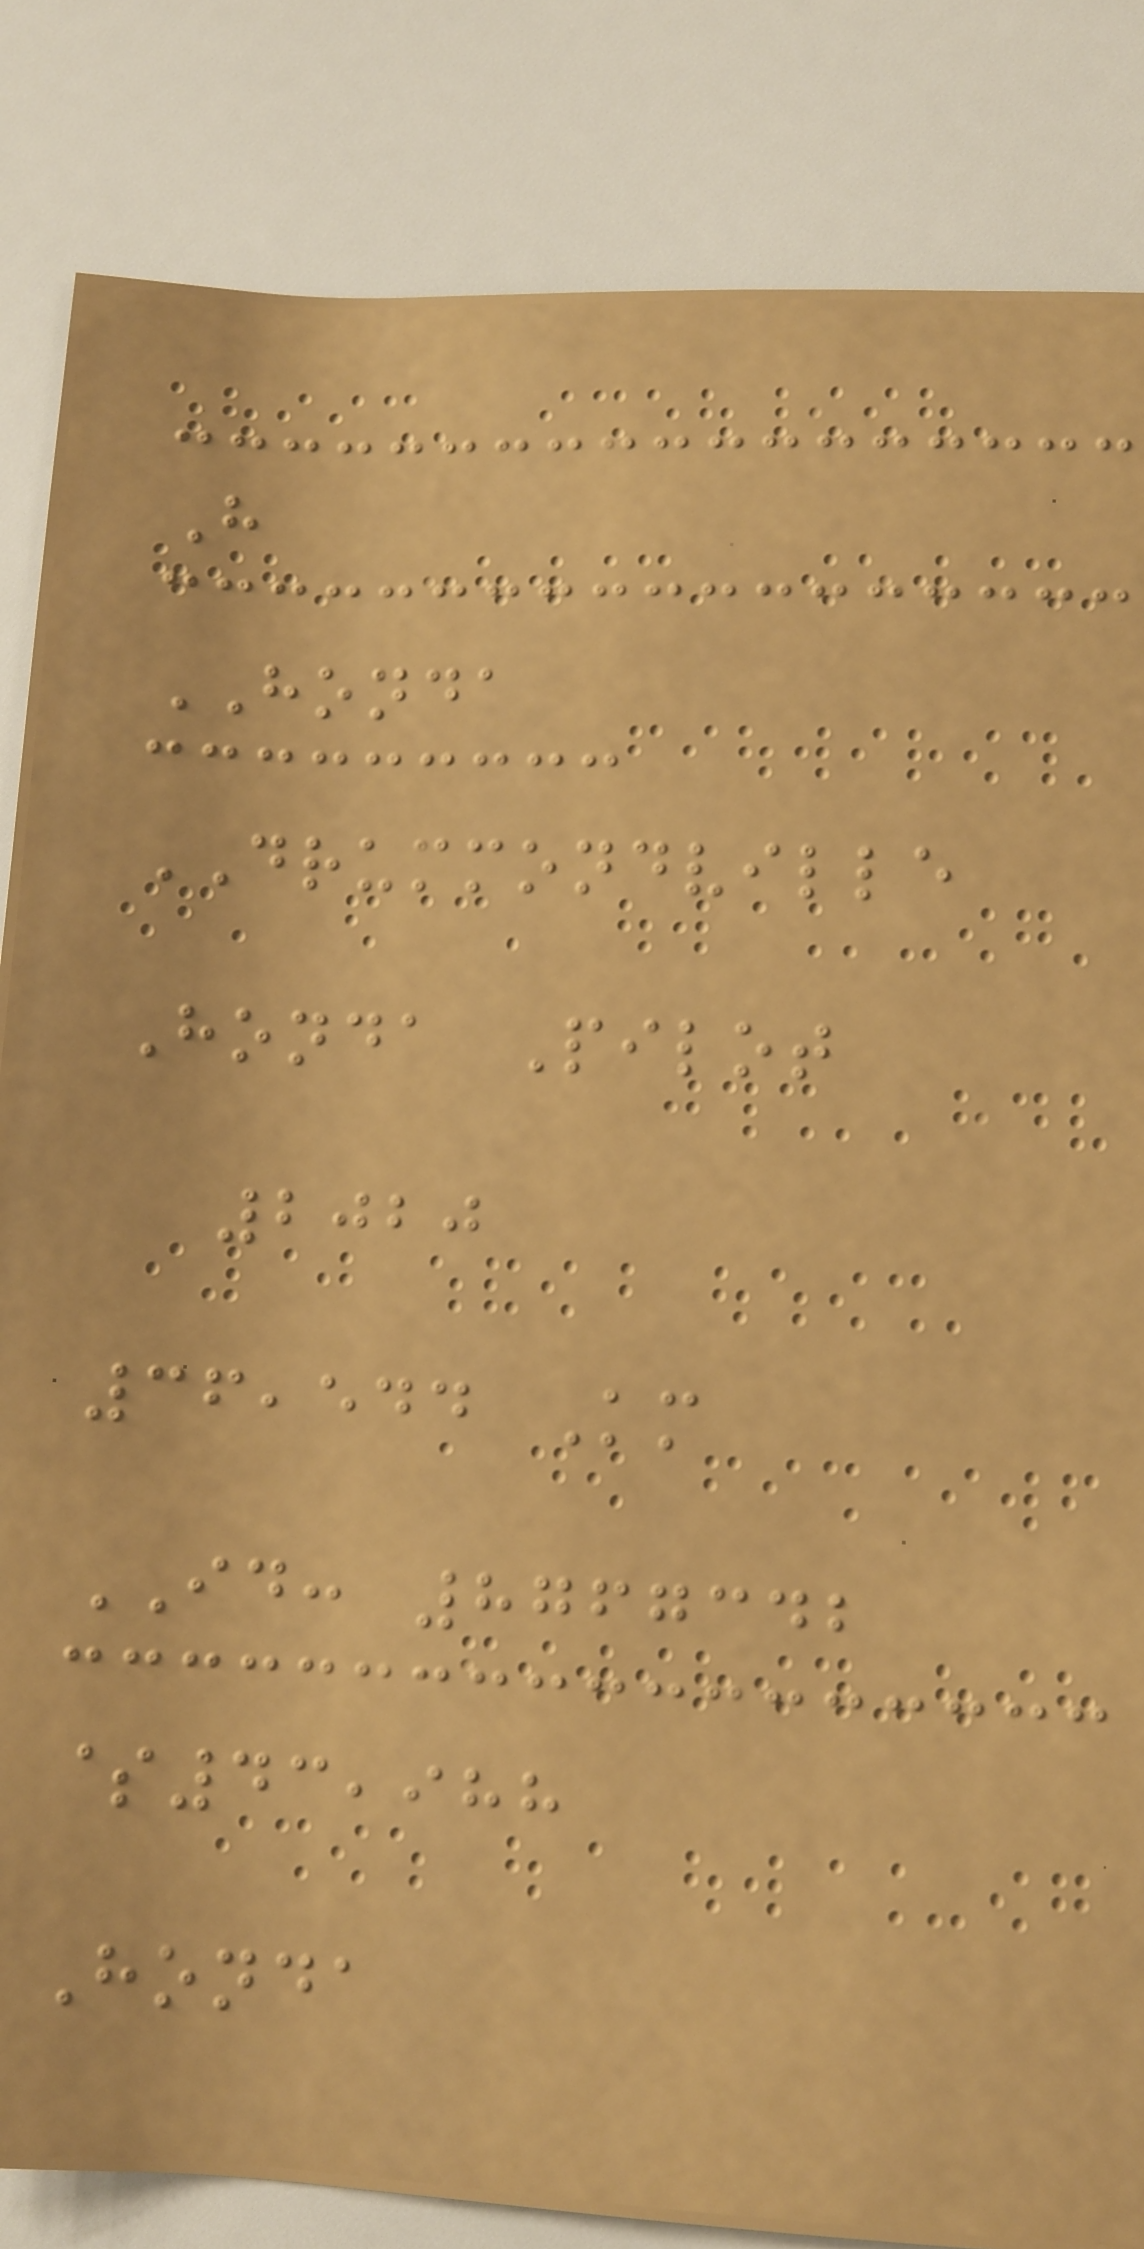H
HONDA
DRUMMONDVILLE
Honda Pilot
2020
36,544 Km
ID: 8767342
$43,988
Honda
